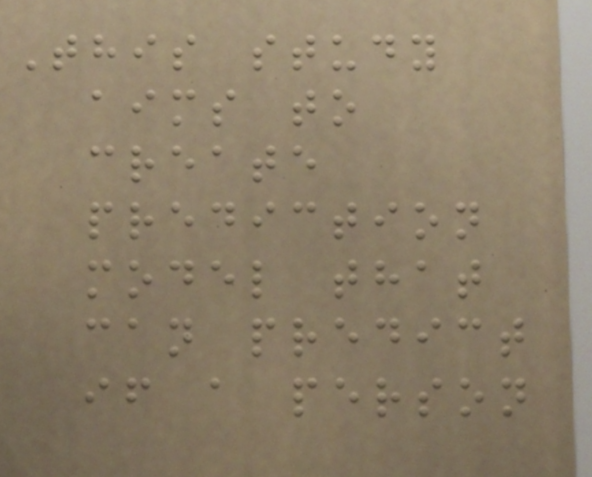This study
aims to
create
prediction
model that
can predict
if a person
